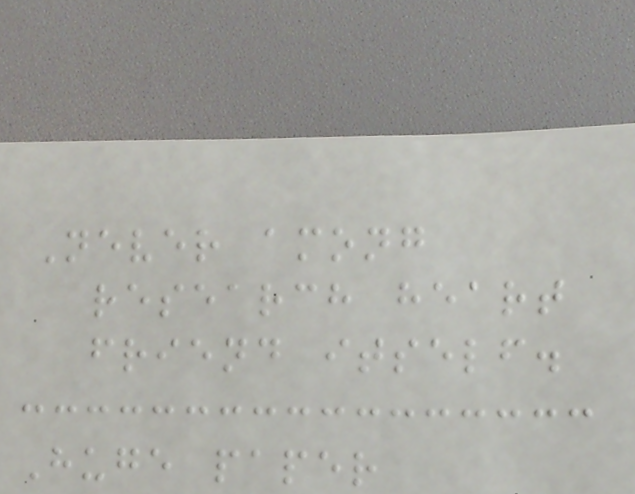Never among
research heart
friend itself.
Huge paper
